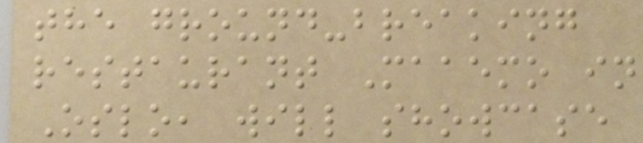the ground-breaking
restaurant Maaemo in
Oslo, will showcase
